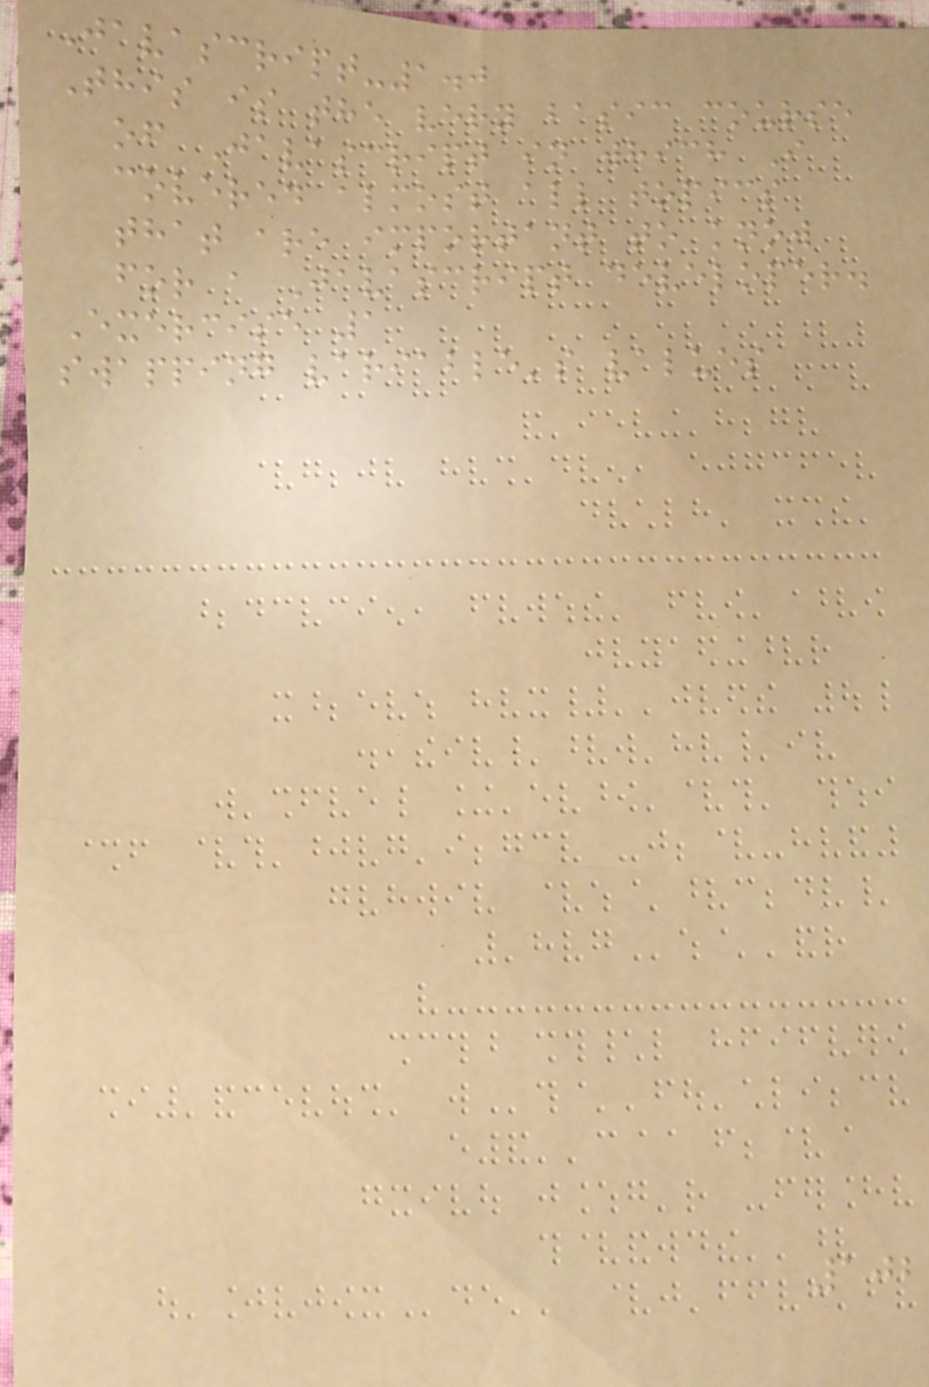Javascript-1.0
This is the very basic course
of Javascript in which I
covered almost all topics
that are important to know
for a Javascript developer.
Exercise 1
swapping variable's values
102
